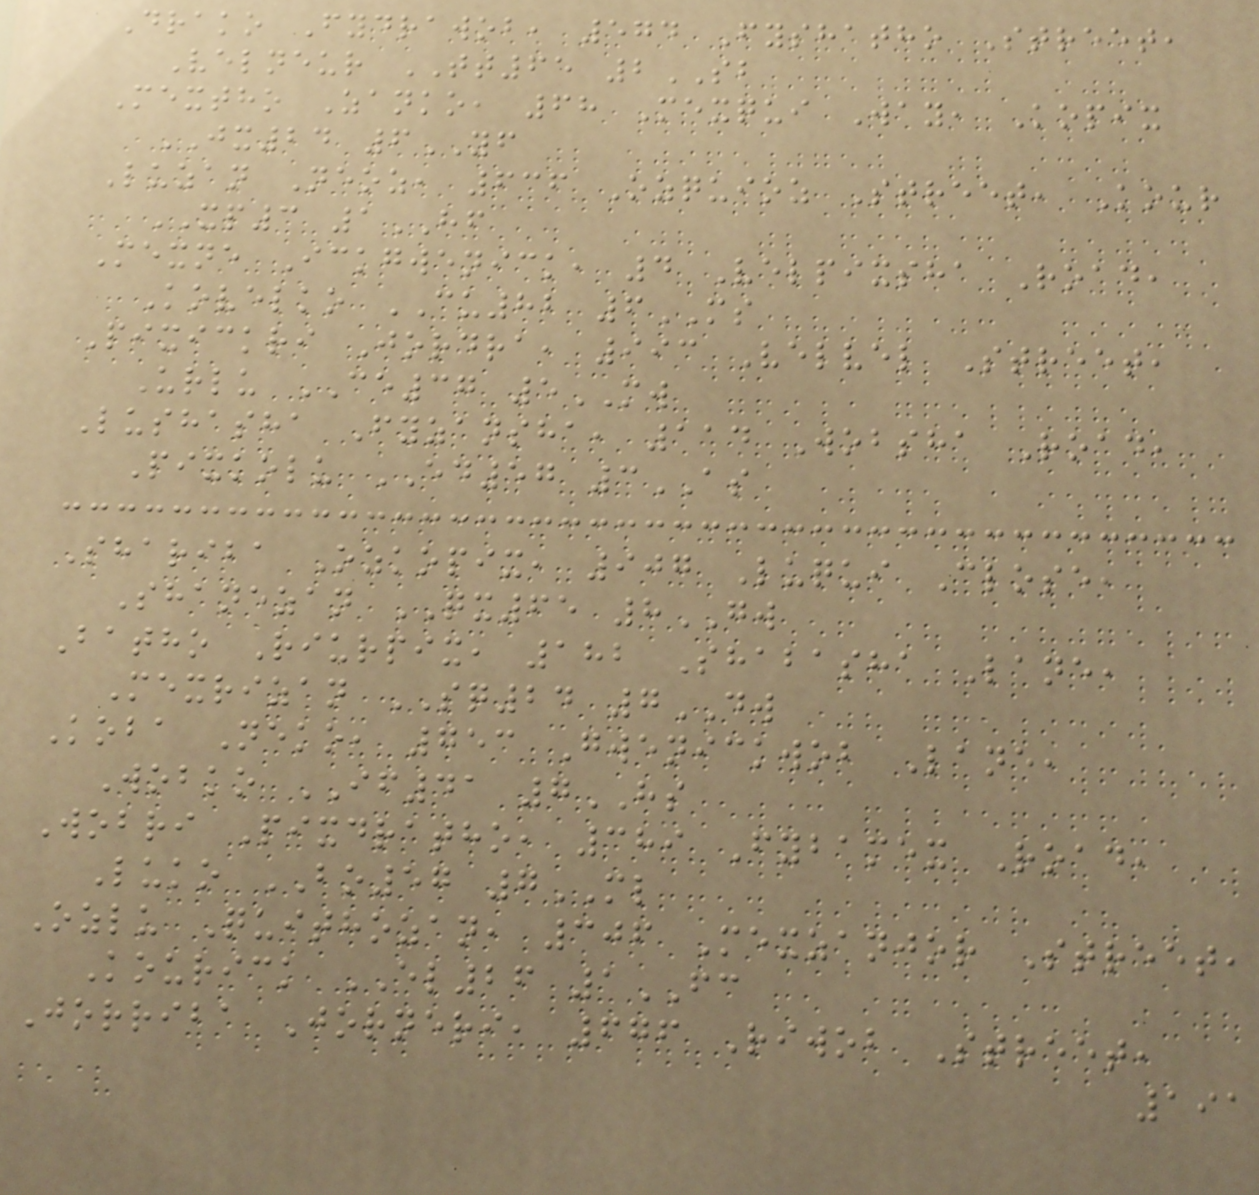Drako Fydrawob, 574 Fyshatho Street,
Velneur TT65 2SB
Mextho Zanko, 68 Mexqui Way, Kopix
JX24 6YF
Luzan Neoz, 636 Ozquioz Street, Kour
XP3 1HF
Mexne Ickgwenick, 4 Velpixsha Road,
Kovelko CU82 6MS
Pixickri Jordra, 993 Velvel Street,
Urlu CE37 5MW
Lushasha Fyzansha, 114 Wobsha Road,
Pixkolu ED57 3AS
Shariba Ozkopix, 907 Luqui Close,
Shanezan QX65 8GW
Batho Riurpix, 182 Shabasha Lane,
Mexrizan SQ24 7DW
Koba Neko, 753 Gwenickwob Lane,
Wobko IF41 7HS
Wobri Pixdratho, 389 Fybamex Road,
Luko BO57 7ML
Ozlu Quithozan, 306 Mexzanjor Street,
Kourick EL26 1FC
Jorriba Jorneri, 676 Riwob Street,
191
